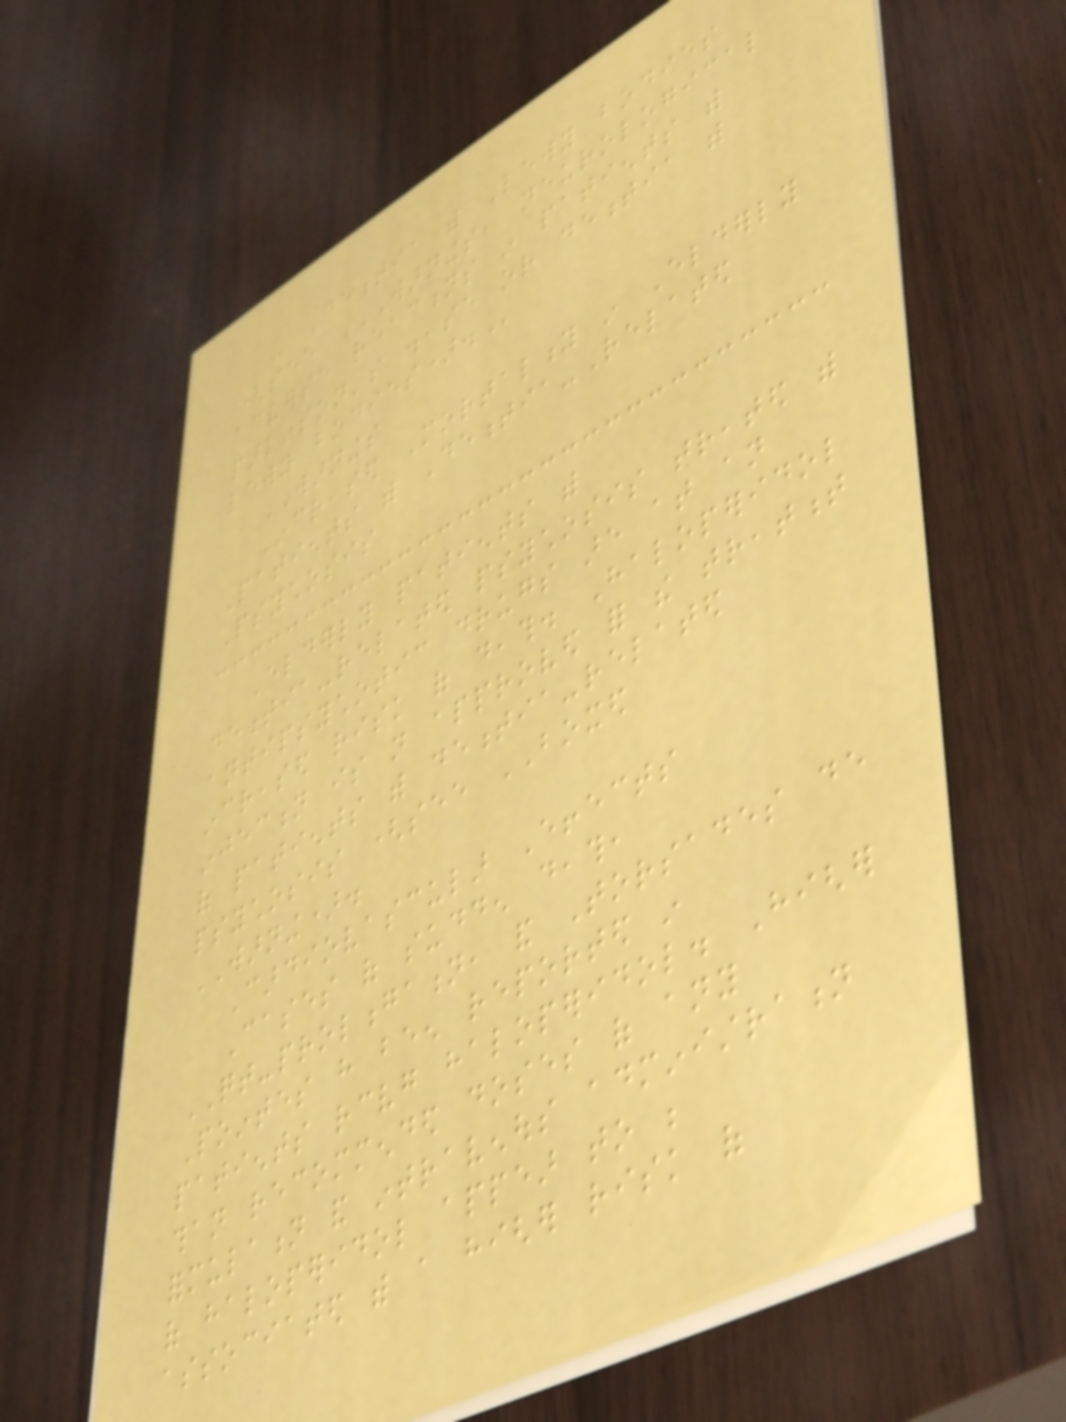- Dementia with Lewy bodies
(see WARNINGS, NEUROLOGICAL
ADVERSE REACTIONS IN PATIENTS WITH
PARKINSON'S DISEASE OR DEMENTIA WITH
LEWY BODIES).
WARNINGS
Increased Mortality in Elderly
Patients with Dementia-Related
Psychosis
Elderly patients with
dementia-related psychosis treated with
antipsychotic drugs are at an
increased risk of death. Haloperidol
injection is not approved for the treatment
of patients with dementia-related
psychosis (see BOXED
WARNING).
Cardiovascular Effects
Cases of sudden death,
QT-prolongation, and Torsades de
Pointes have been reported in
patients receiving haloperidol. Higher
than recommended doses of any
formulation and intravenous administration
of haloperidol appear to be
associated with a higher risk of
